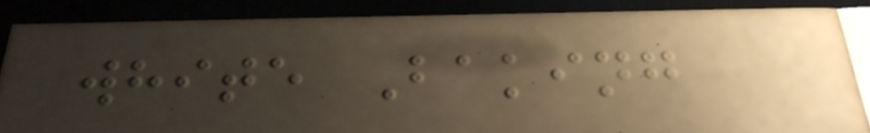white Baking
